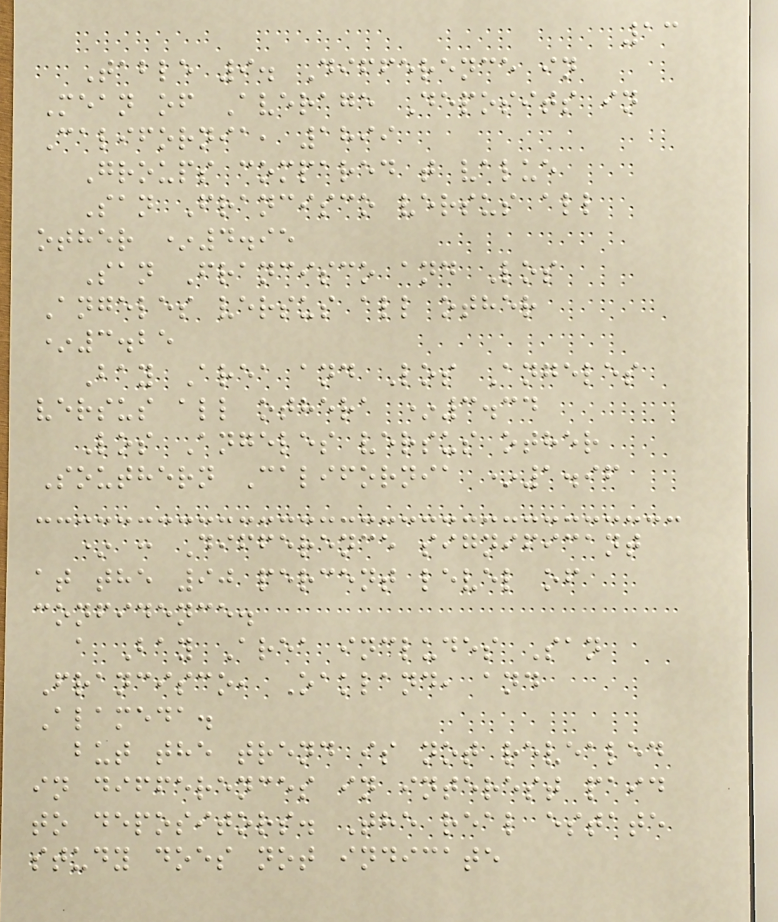13
Table 9. Difference in
Mean of Average Deposits in
California, 1899
Groups compared t value
San Francisco versus all
other *4.95
San Francisco and Los
Angeles versus all other
*3.25
Bay Area and Los Angeles
versus all othera *3.34
Los Angeles versus other
Southern California *1.96
* : Difference significant
at the 90 percent level of
confidence.
a Bay Area includes San
Francisco, Oakland, and
Alameda.
but the trend is not revealed
in differences in interest paid
to depositors. The real estate
study does not indicate
